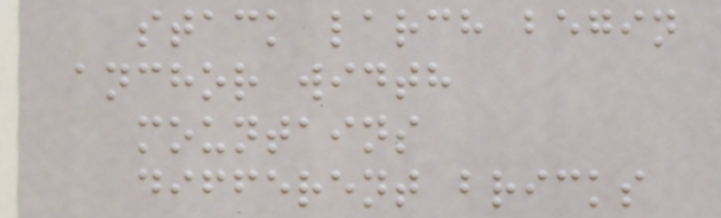stack larch begin
anchor width
mountains
different bricks
